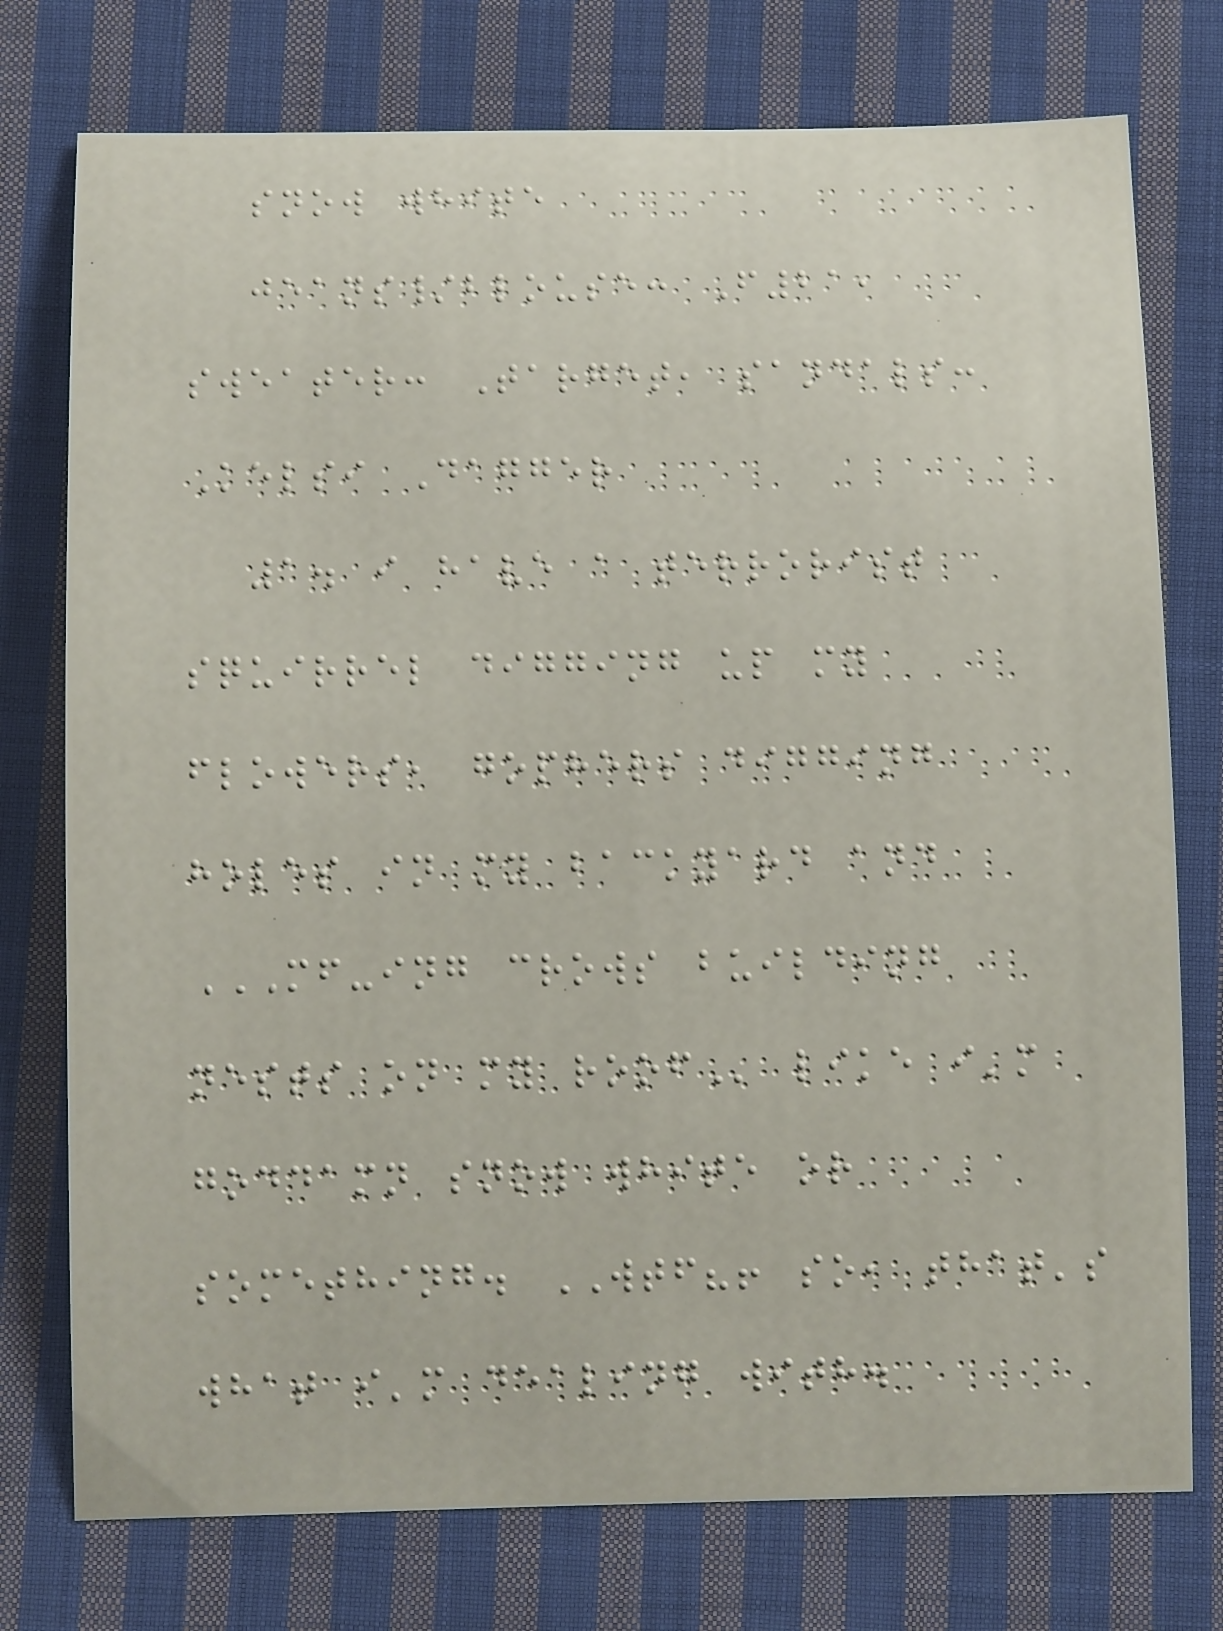snow white
jeans/blouse: F21,
sweater: Target, sandals:
Kelsi Dagger
1. i have a terrorist
squirrel digging up my
flowers, gophers digging
holes in my backyard and
MF-ING CROWS BUILDING
NESTS ON MY ROOF like i'm
goddamn snow white or
something. WTF?! so, that's
what i'm dealing with.
